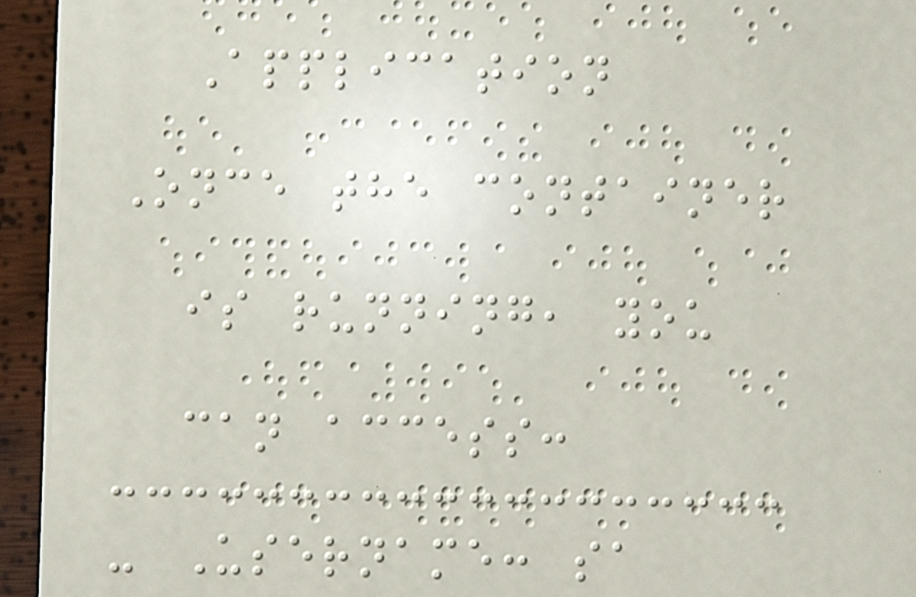Application
Once the container
is running, you
can access:
- Username: sa
